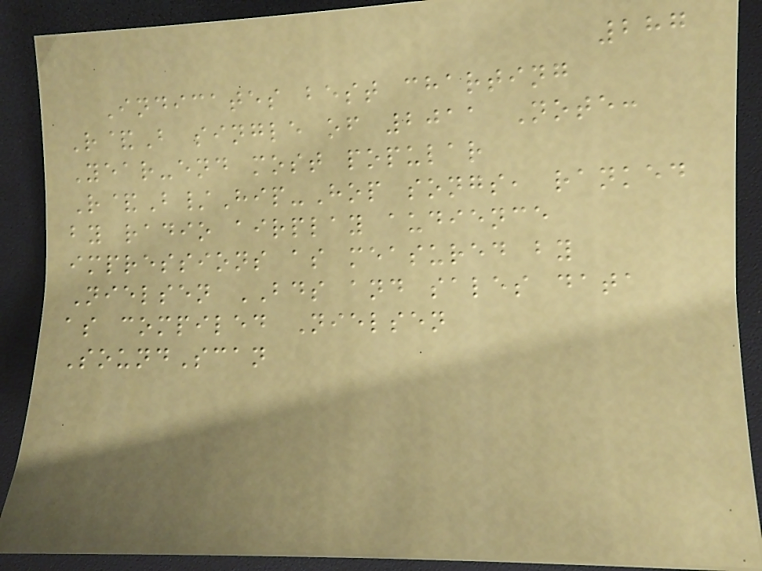287
Indicates best charting
R&B single of 2011 Note:
Year-end most popular
R&B/Hip-Hop songs, ranked
by radio airplay audience
impressions as measured by
Nielsen BDS and sales data
as compiled Nielsen
SoundScan
